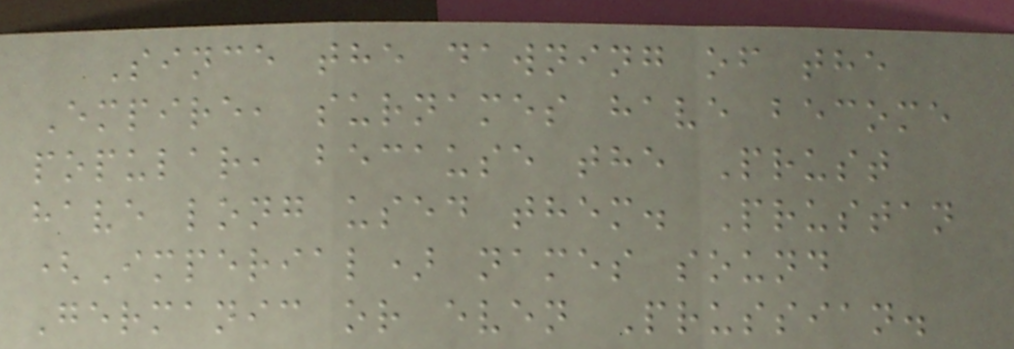Since the dawning of the
Empire, surnames have become
popular, because the Prust
have long used them. Prustan
(Imperial) names sound
Germanic or even Prussian.
